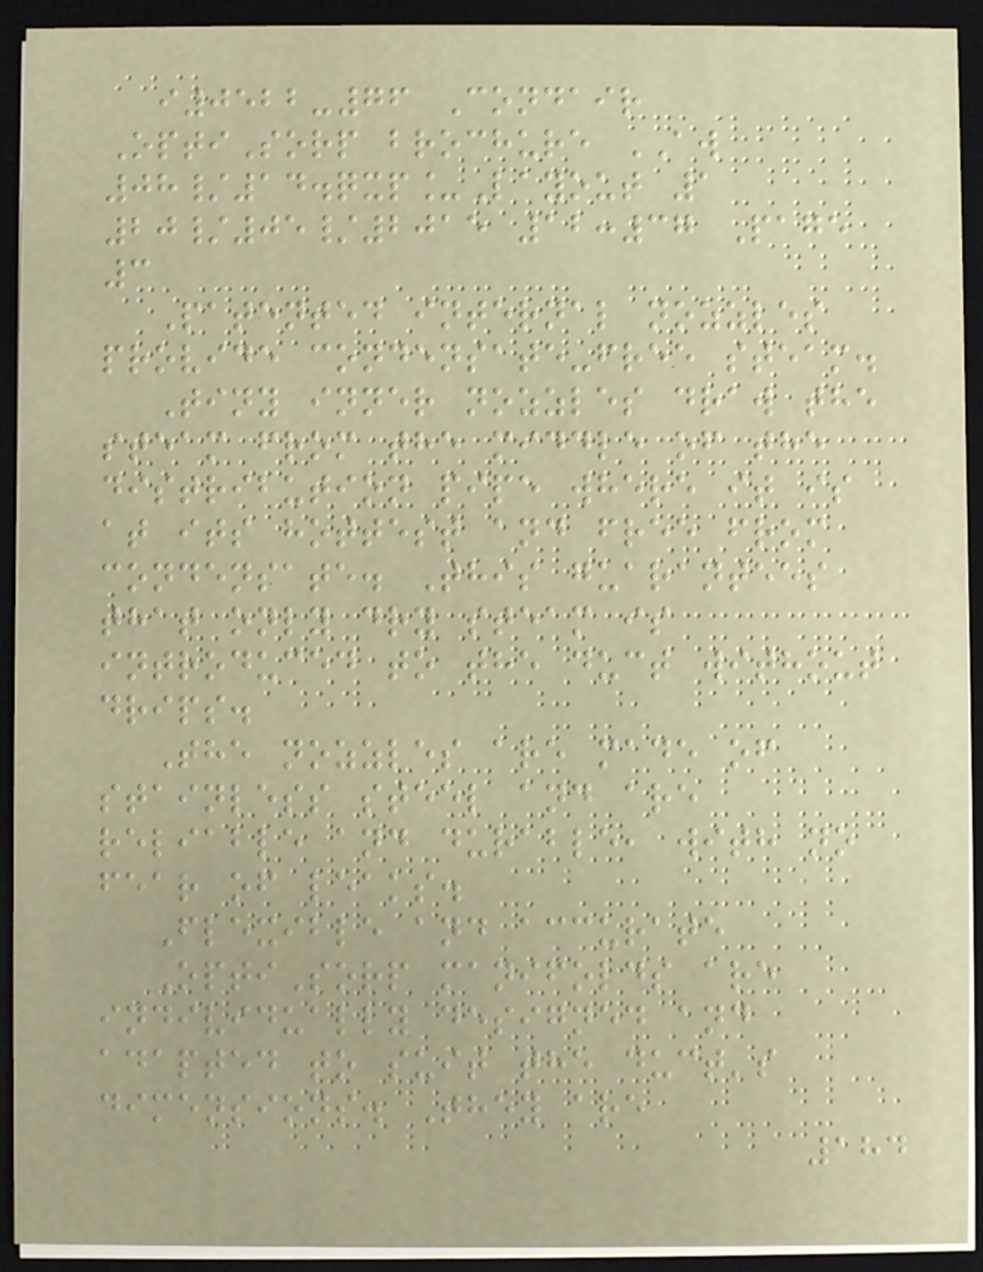i0522-76 Condair
OptiSorp brochure AW
08/14.qxp_Layout 1
20/05/2015 12:37 Page
3
Patented internal nozzles
provide condensate-free steam.
Tiny inner nozzles draw the
steam from the middle of the
distribution pipe where it is
at its hottest and free from
condensate. This guarantees
that only dry steam is
introduced to the duct without
drips.
The nozzles are made of
stainless steel and are
reliable and durable, with no
fear of leaks.
Flexible and accurate
OptiSorp manifolds are
individually designed and
adapted to suit the duct's
dimensions. They are
184
